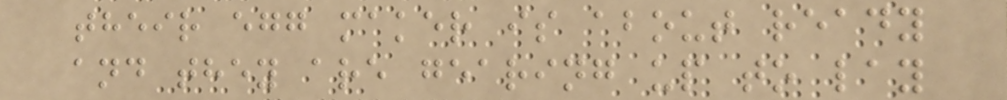their egg maker is about ready
and they are gearing up to lay
